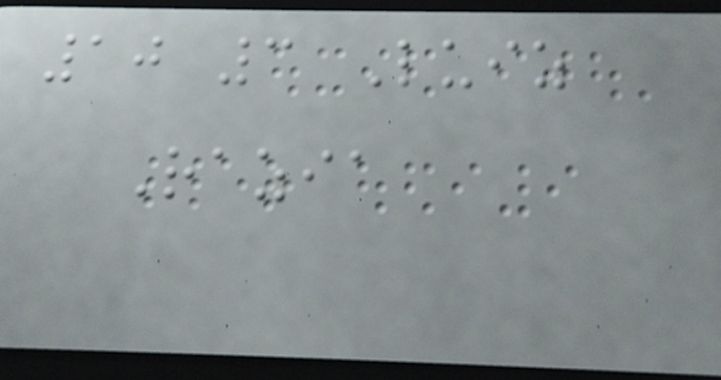10 3 Luiz
Razia
